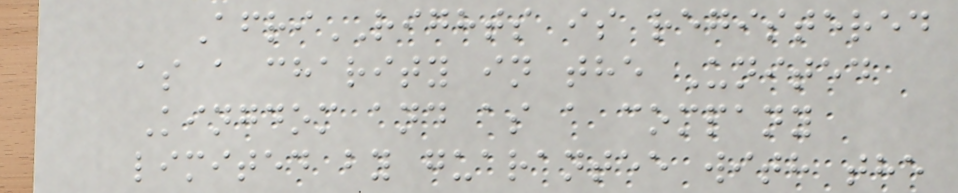AfriRIGHTS is registered
as a charity in the United
Kingdom and as a company
limited by guarantee with the
